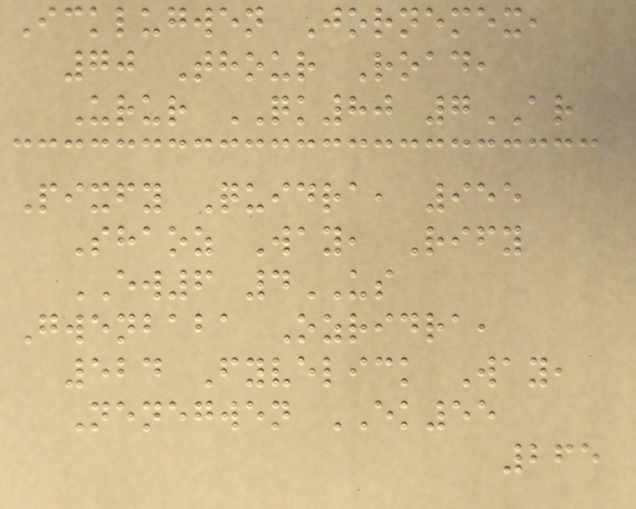Icklugwen Jornemex,
70 Thour Road,
Urur QK80 7AR
Pixfy Quidra, 955
Shaoz Way, Rify
EW6 4US
Gwenbaba Ozridra,
524 Fyvelick Way,
Nenegwen EK55
265
